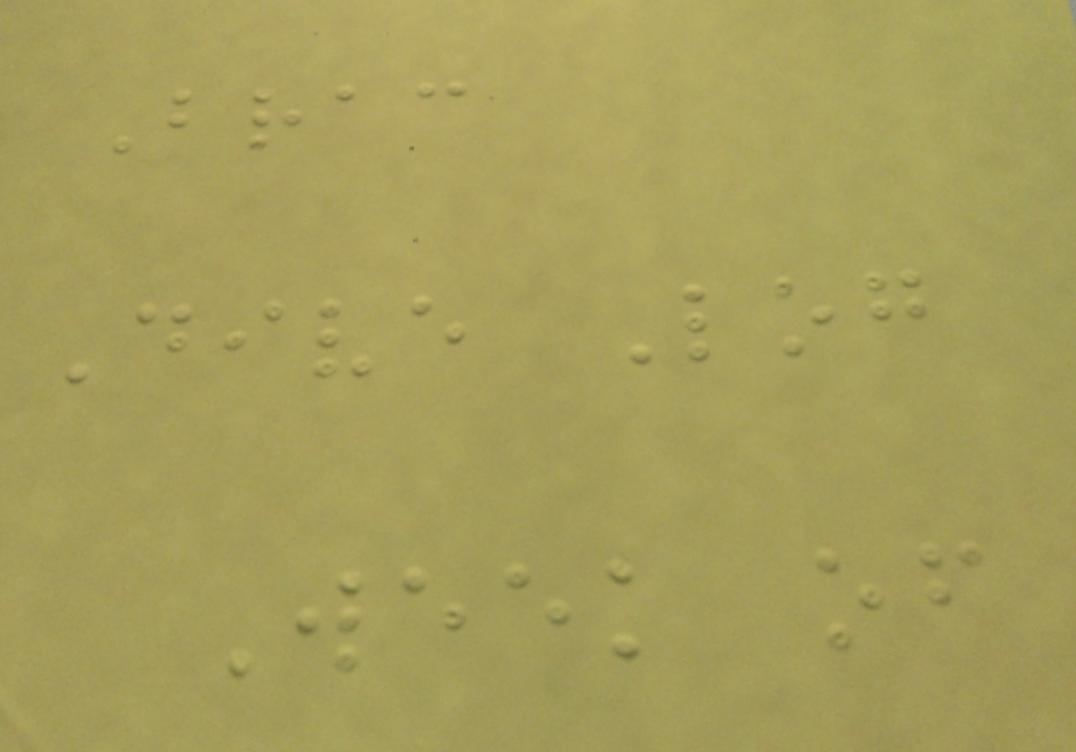Brac
Dive Log
Week of
